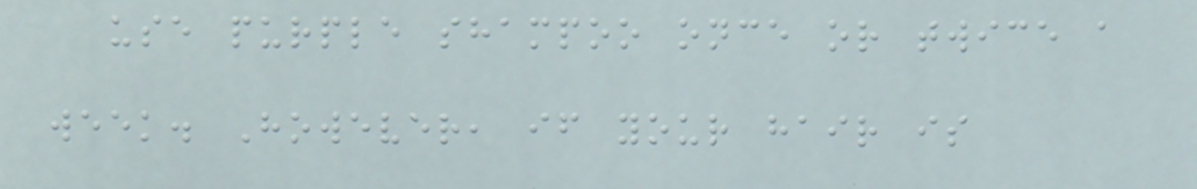use purple shampoo once or twice a
week. However, if your hair is
